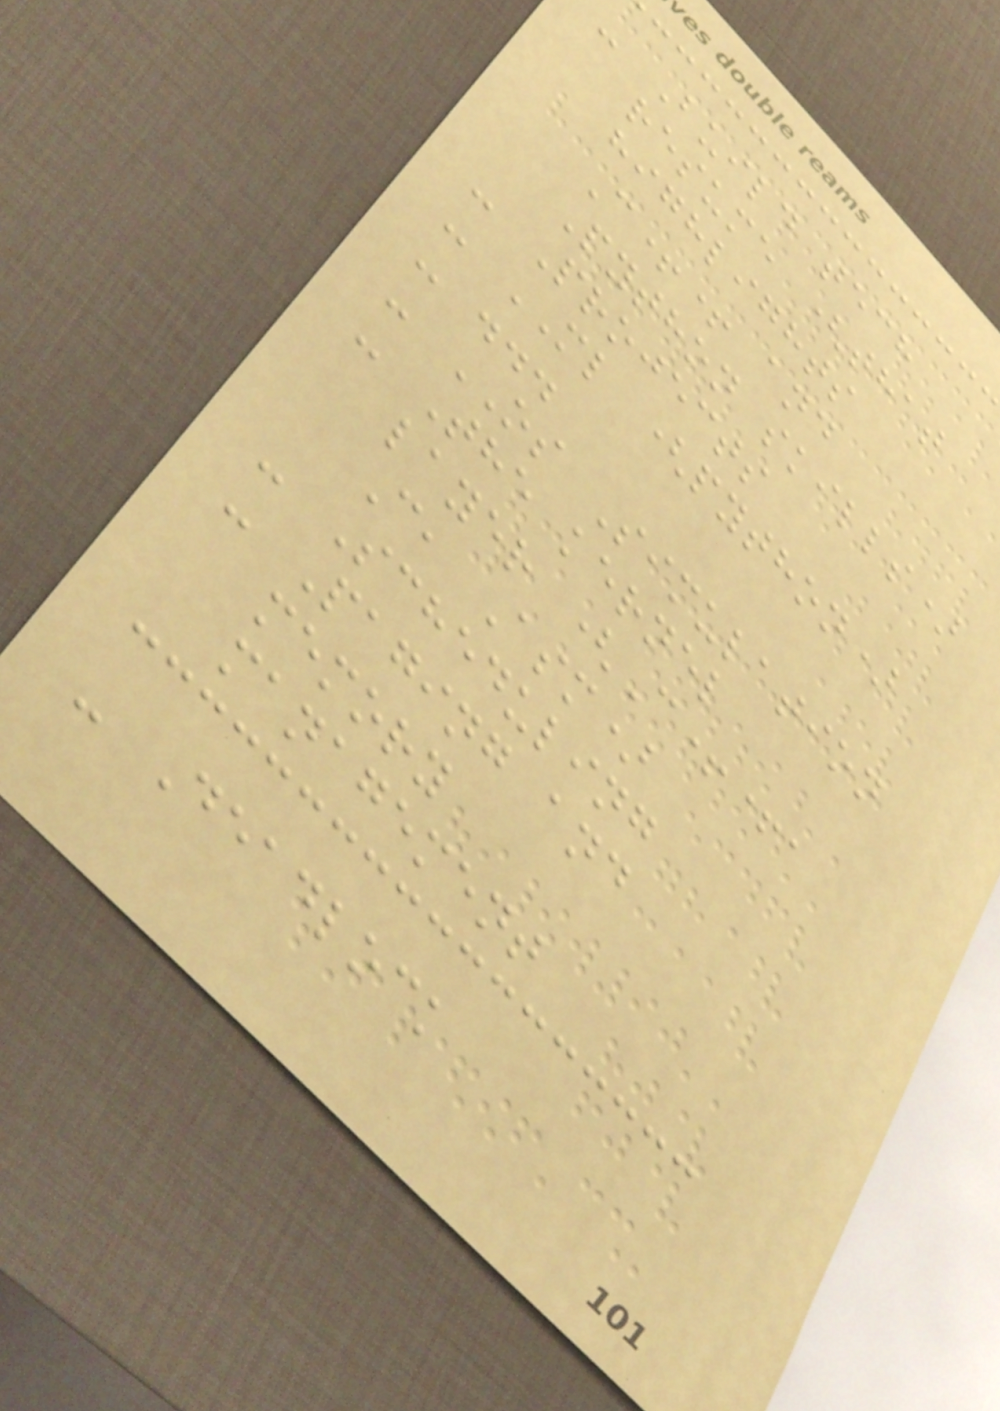- Build tech
resume (that
highlights
C++ and
Python skills)
- Projects
- ML (python)
- ...
- OS Simulation
- The kernel
layer (C++,
C, Asm)
- Scheduling
- Paging and
memory
management
- Deadlock
